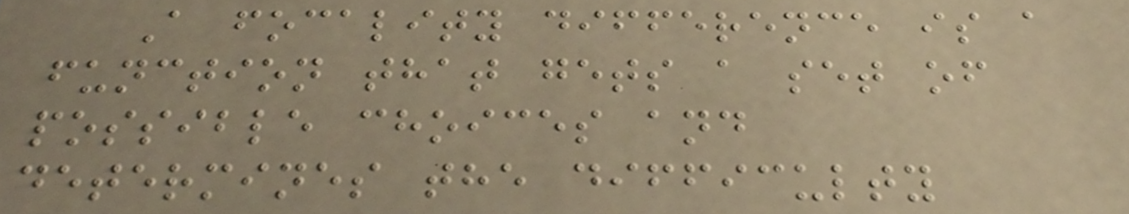A focality difference is a
function that gets a set of
possible choices and
determines the difficulty
